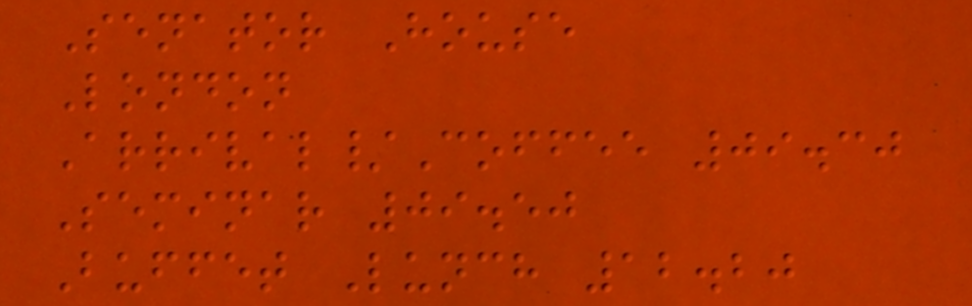Senator House
London
Arrival/Coffee 09.30
Seminar 09.50
Buffet Lunch 12.20
